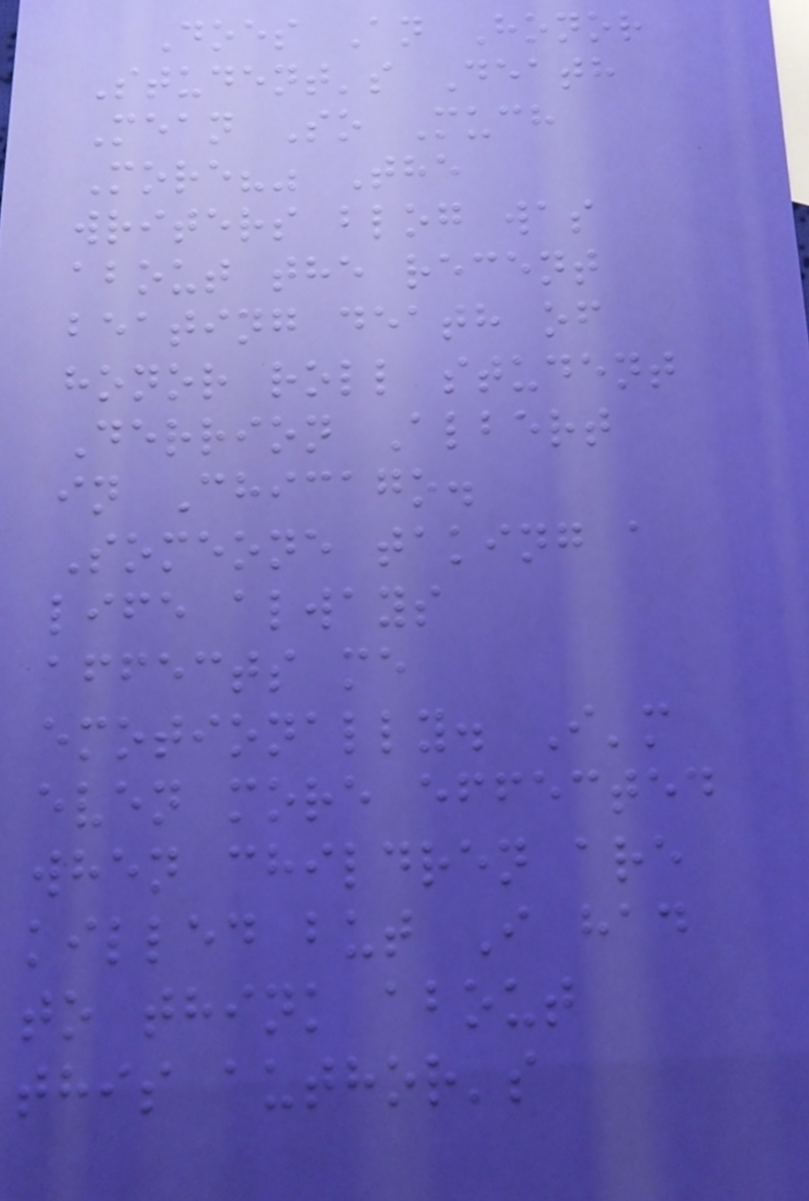Does An Honor
Student's Death
Mean So Much
More?" The
writers blog was
about the recent
beating death of
honor roll student
Derrion Albert
in Chicago.
Someone taking a
life always
affects me
emotionally. I'm
even more effected
when children are
killed but I had
to think about
this author's
